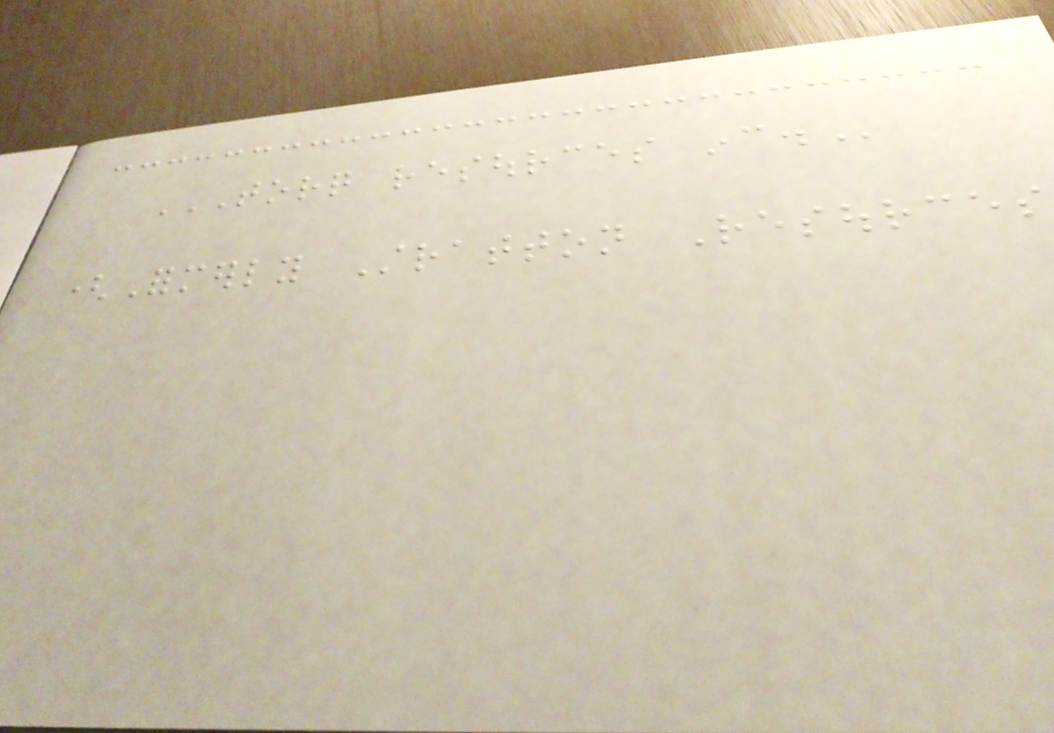TORQ RESOURCES INC.
(Formerly Stratton Resources
